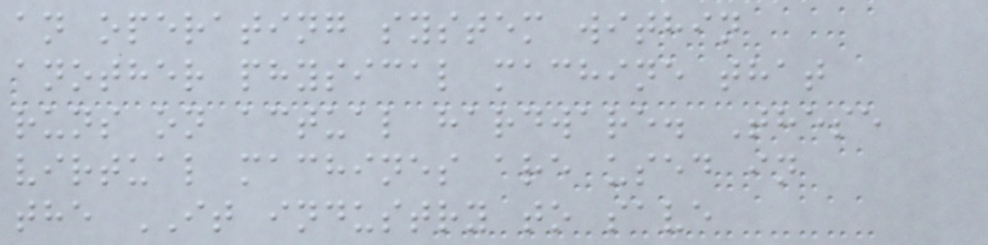an operating system within
another physical machine that
runs on actual hardware. These
virtual machines are used in
the IT industry to save
